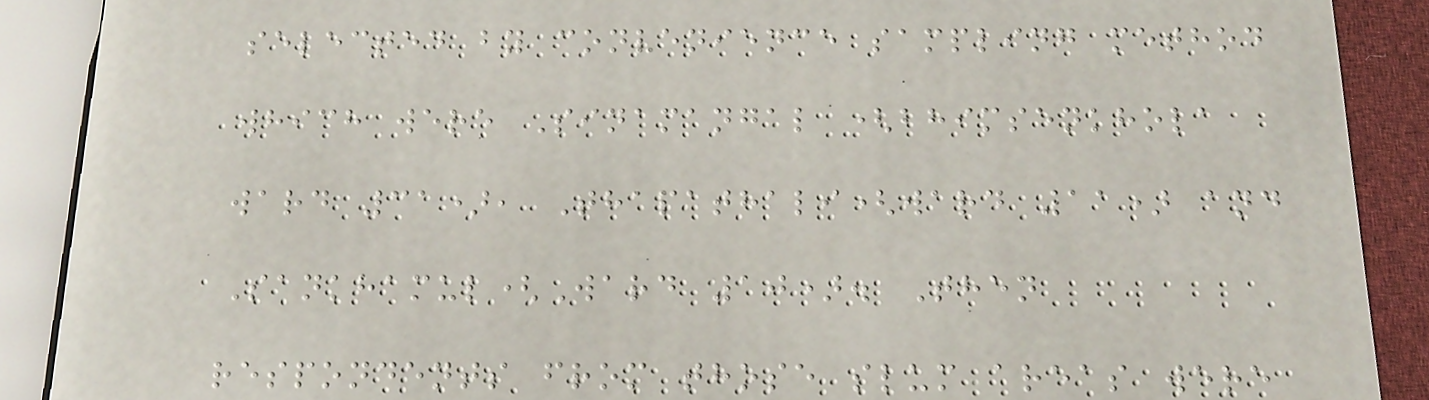selected by convenience sampling method
which were Sinamangal (bhimsenkhola
ward 31), Thapathali(ward 11) and
Sankhamul(Ward 10). Then
respondents from those slum areas were
